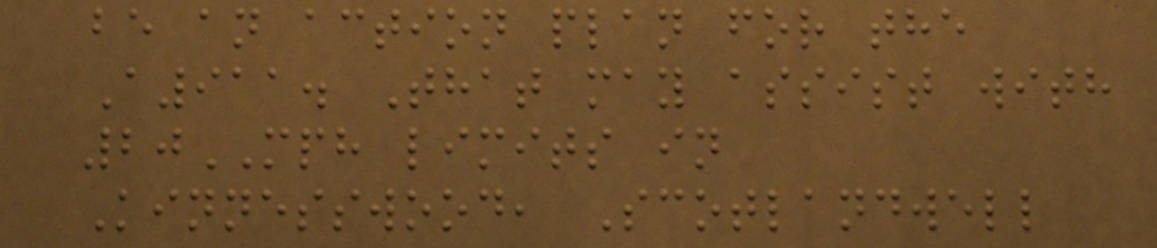be an action plan for the
A911. That may assist with
20MPH limits in
Kinnesswood, Scotlandwell
